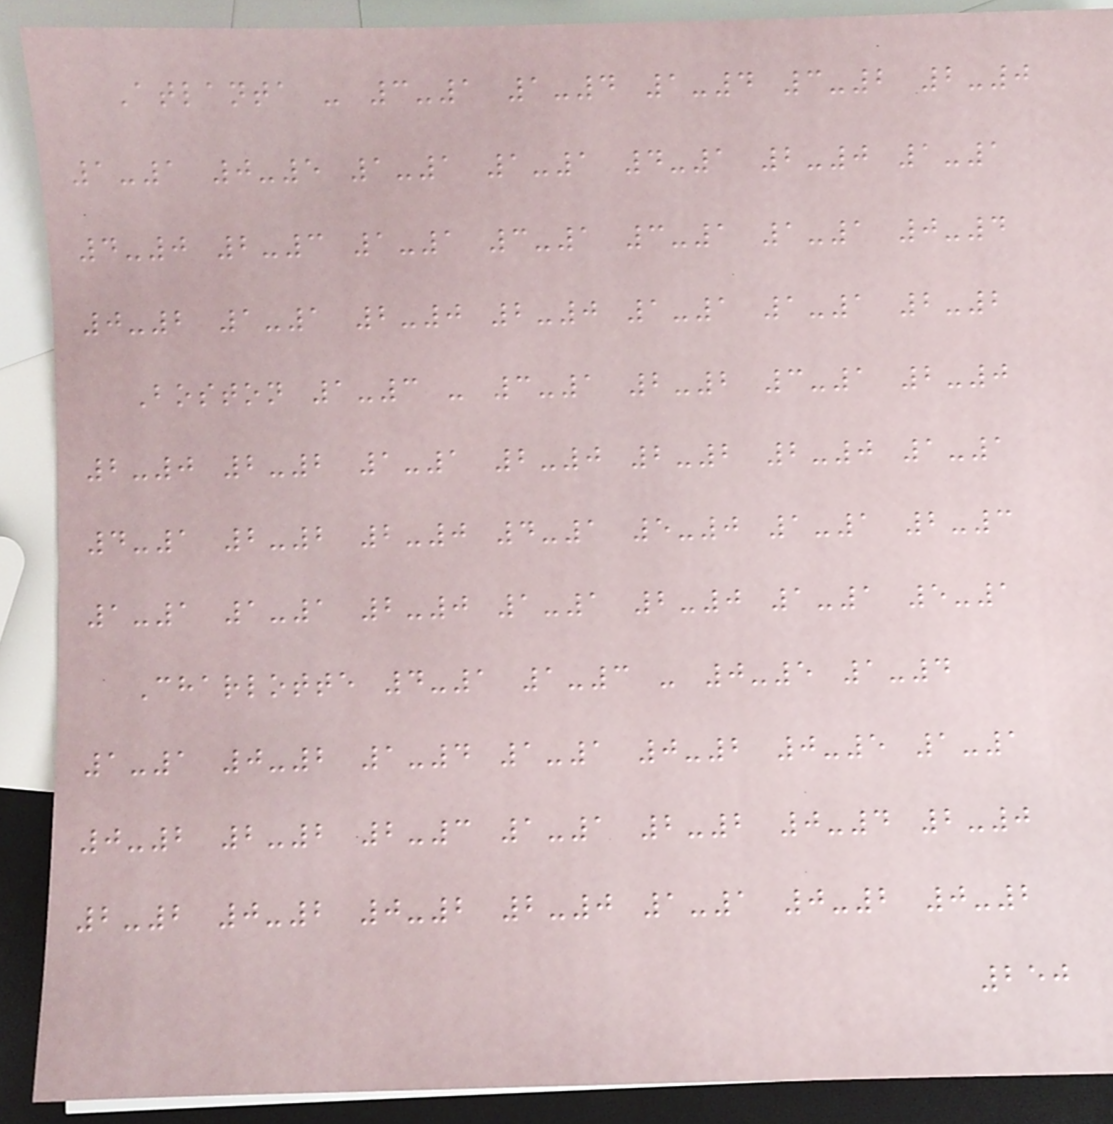Atlanta - 3-1 1-4 1-4 3-2 2-0
1-1 0-5 1-1 1-1 4-1 2-0 1-1
4-0 2-3 1-1 3-1 3-1 1-1 0-4
0-2 1-1 2-0 2-0 1-1 1-1 2-2
Boston 1-3 - 3-1 2-2 3-1 2-0
2-0 2-2 1-1 2-0 2-2 2-0 1-1
4-1 2-2 2-0 4-1 5-0 1-1 2-3
1-1 1-1 2-0 1-1 2-0 1-1 5-1
Charlotte 4-1 1-3 - 0-5 1-4
1-1 0-2 1-4 1-1 0-2 0-5 1-1
0-2 2-2 2-3 1-1 2-2 0-4 2-0
2-2 0-2 0-2 2-0 1-1 0-2 0-2
250
